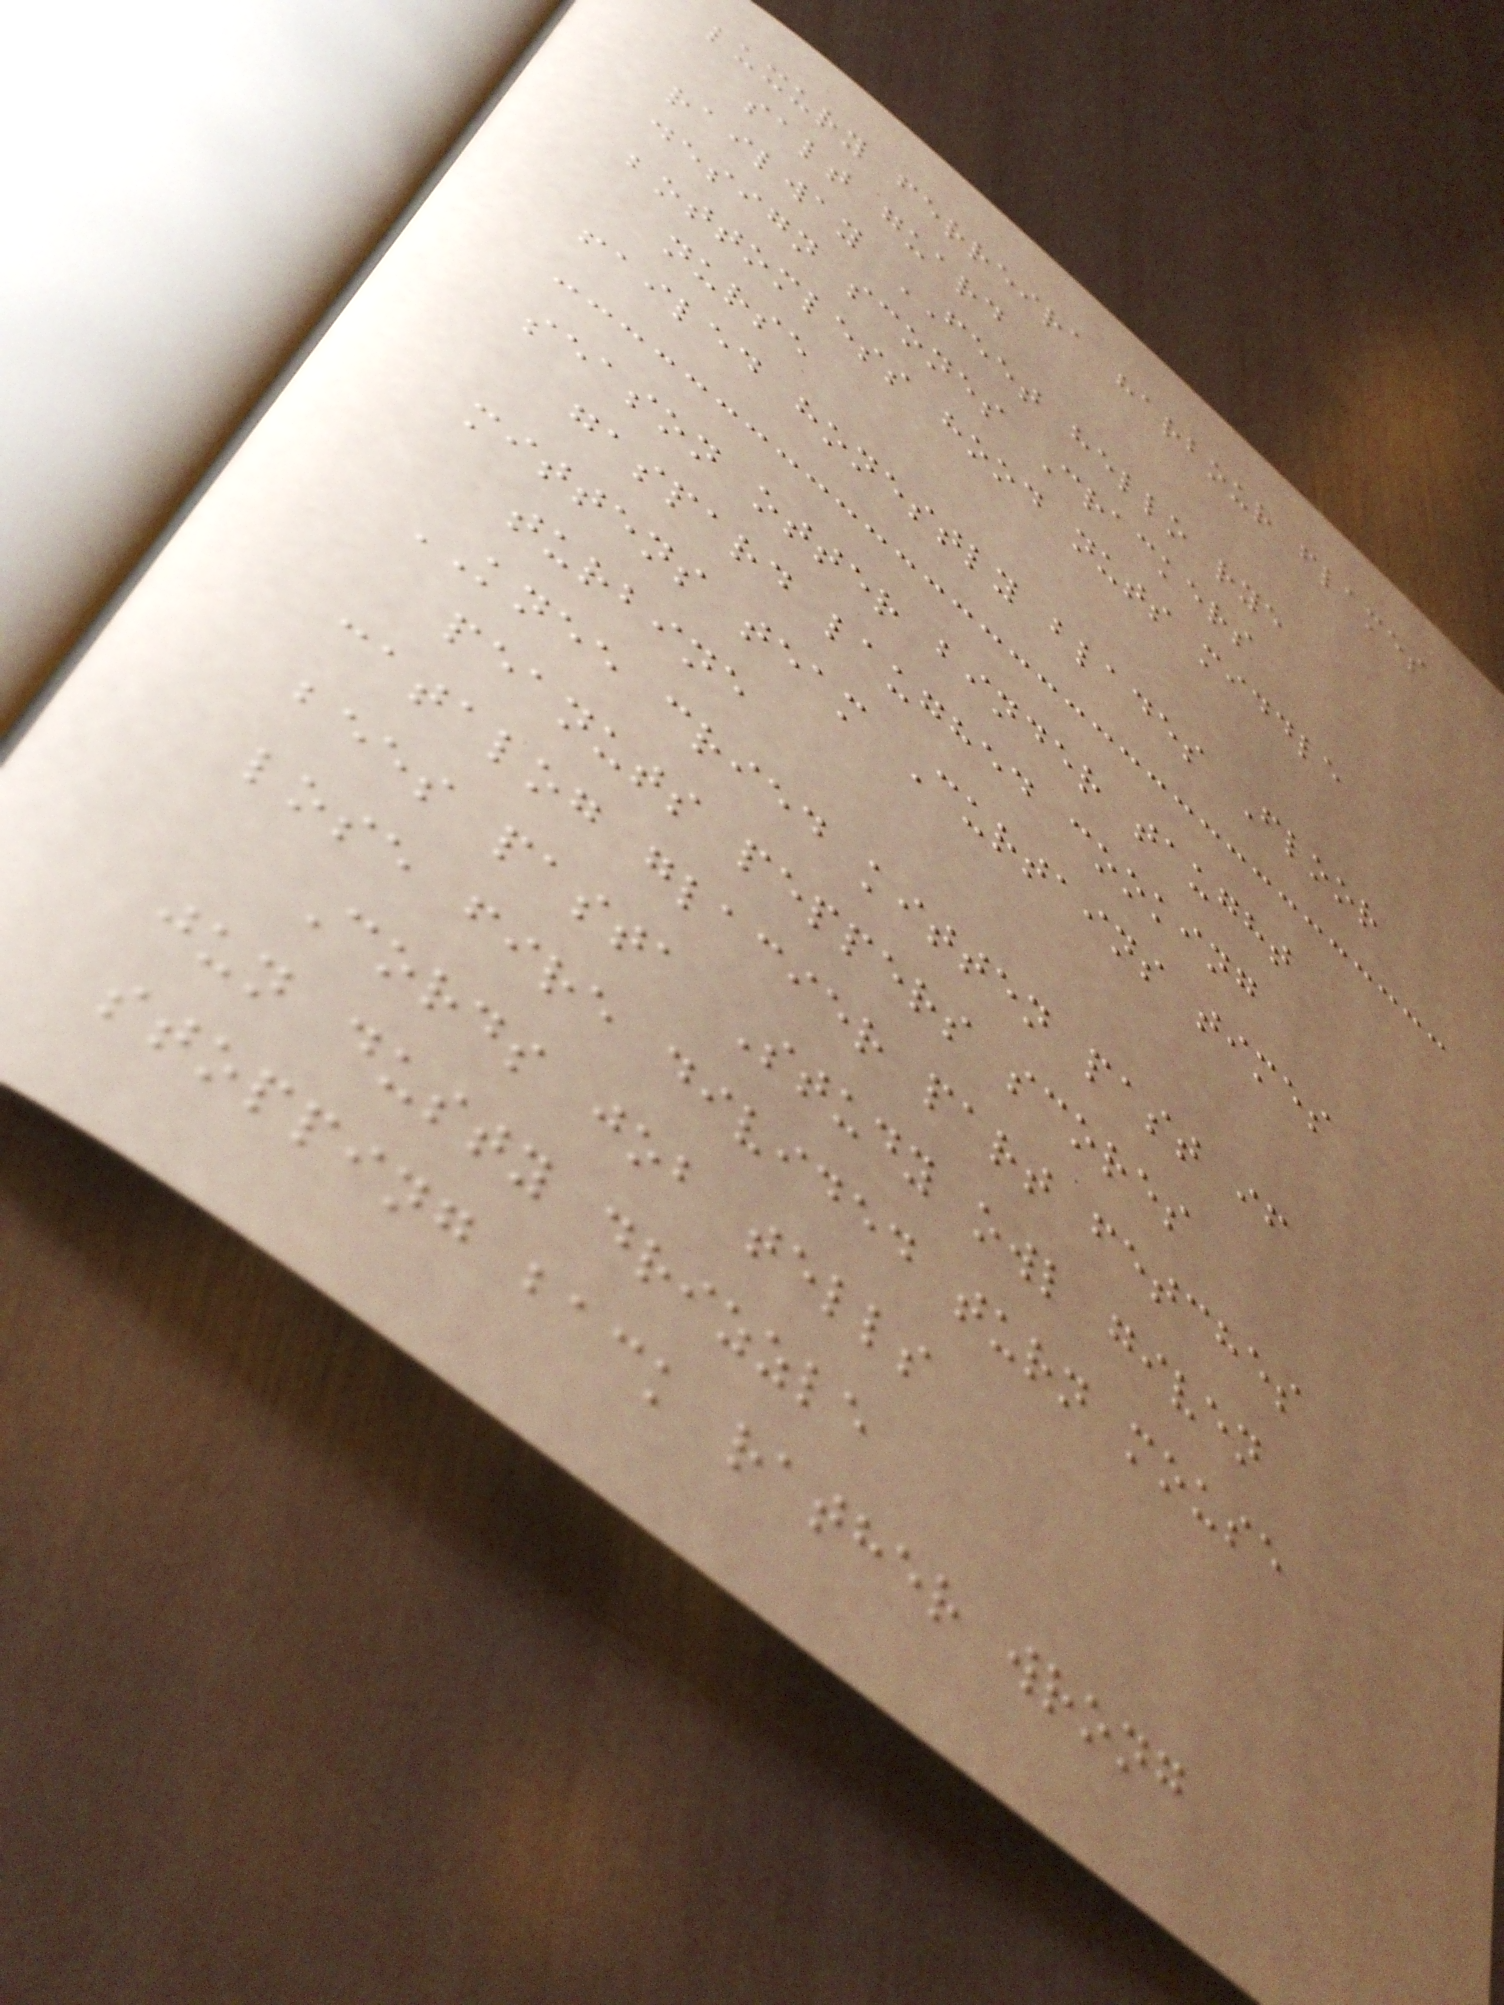luxury ferreira harbour flames
salt guard
railway FEET hello rye
design scones Crackers
bottomless hood nuts middle
nurse
failed honestly blades Floor
season otter binder taught
gaspard laughed cooking
mittens team Curtains times
turbine
KNEE cried kitten past if
peanuts peppers scores
catalog glacier part fetches
bees pasta Study owl given
lose fire divided turn mouse
Cords job tells
jun dusty drizzle
stopping back rather wrong
